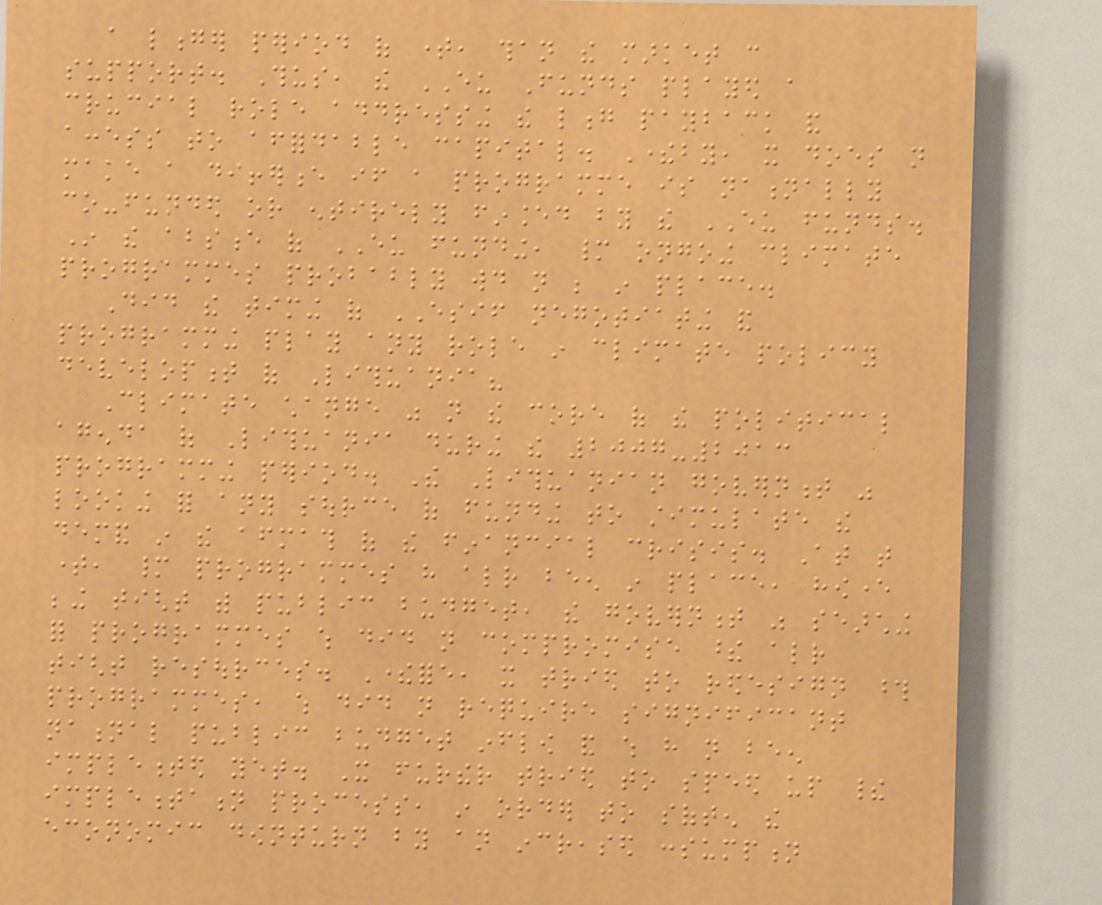a longer period of time, than the market can
support. Thus, the EU Funds played a
crucial role addressing the long payback and
access to affordable capital. Thereby, it does not
make a difference if a programme is nationally
co-funded or entirely financed by the EU funds.
In the absence of EU funding, many ongoing climate
programmes probably would not be in place.
Did the timing of ESIF negotiating and
programming play any role in climate policy
development of Lithuania?
Climate change was not the core of the political
agenda of Lithuania during the 2007-2013
programming period. The Lithuanian government was
looking for any source of funding to stimulate the
demand in the aftermath of the financial crisis. At that
time, many programmes have already been in place, however
being tight with public budget, the government was searching
for programmes which did not compromise these already
tight resources. Therefore, it tried to redesign those
programmes, which did not require significant
national public budget inflow and which have not been
implemented yet. It further tried to speed up their
implementation process, in order to soften the
economic downturn by an increased consumption
